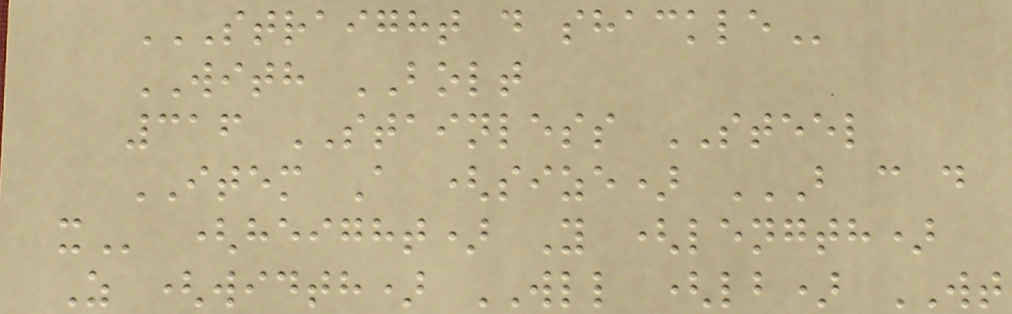STRAIGHT D SHACKLE
WITH BOLT
316 STAINLESS STEEL
ITEM A (size) B C D
X (height) Y (length)
Z (width) WLL (lb) WT
